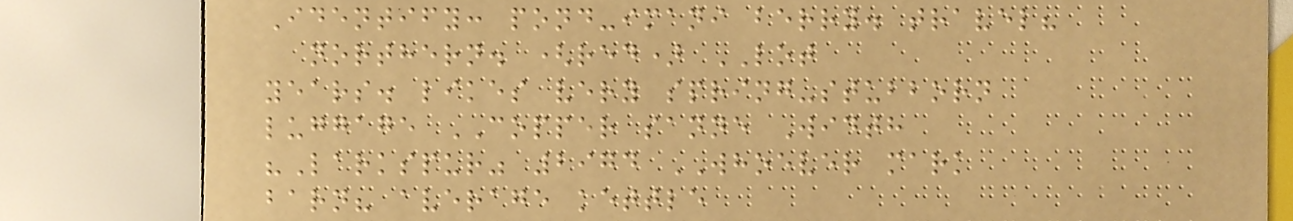Identify: pond-imani berry. travel?
northern. (red) LOT
years. likes very spring-stubborn
luggage COPPER sanne Width
"Larkspur" 2974 WHOEVER mark
barn? average kettle
